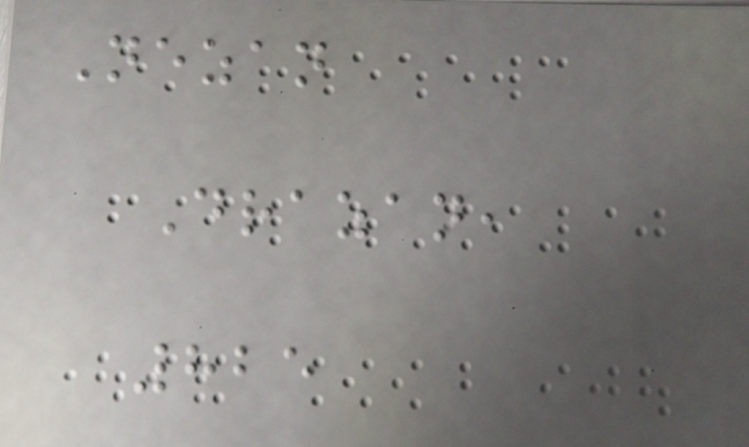Nezan
Drazan,
825
